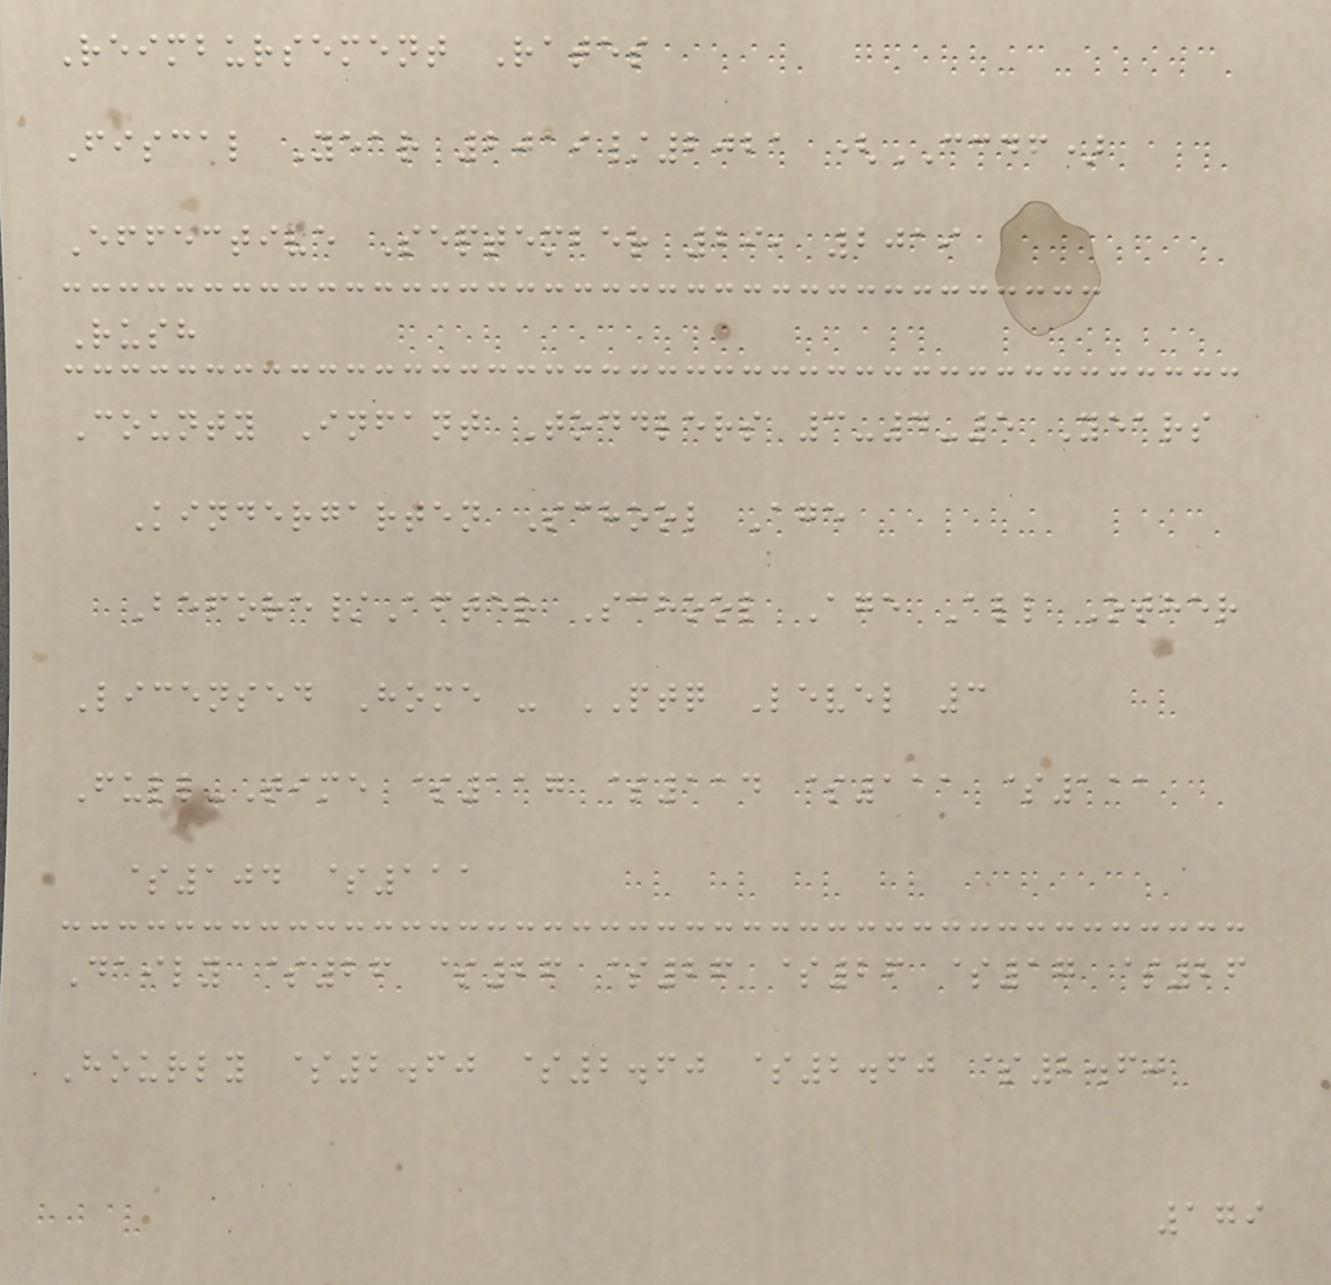Reimbursement Rates
Fiscal Year 2019/2021 (CCDF)
Effective September 29, 2019
Rush
County Infant Toddlers 3-4-5 Years
Kindergarten School Age
Before/After School Age All Other
Licensed Home - PTQ Level 3
Full-Time $117 $114 $111 $111
$104 $111
Daily $26 $26 $26 $26 $17 $26
Hourly $2.60 $2.60 $2.60 $2.60
179
